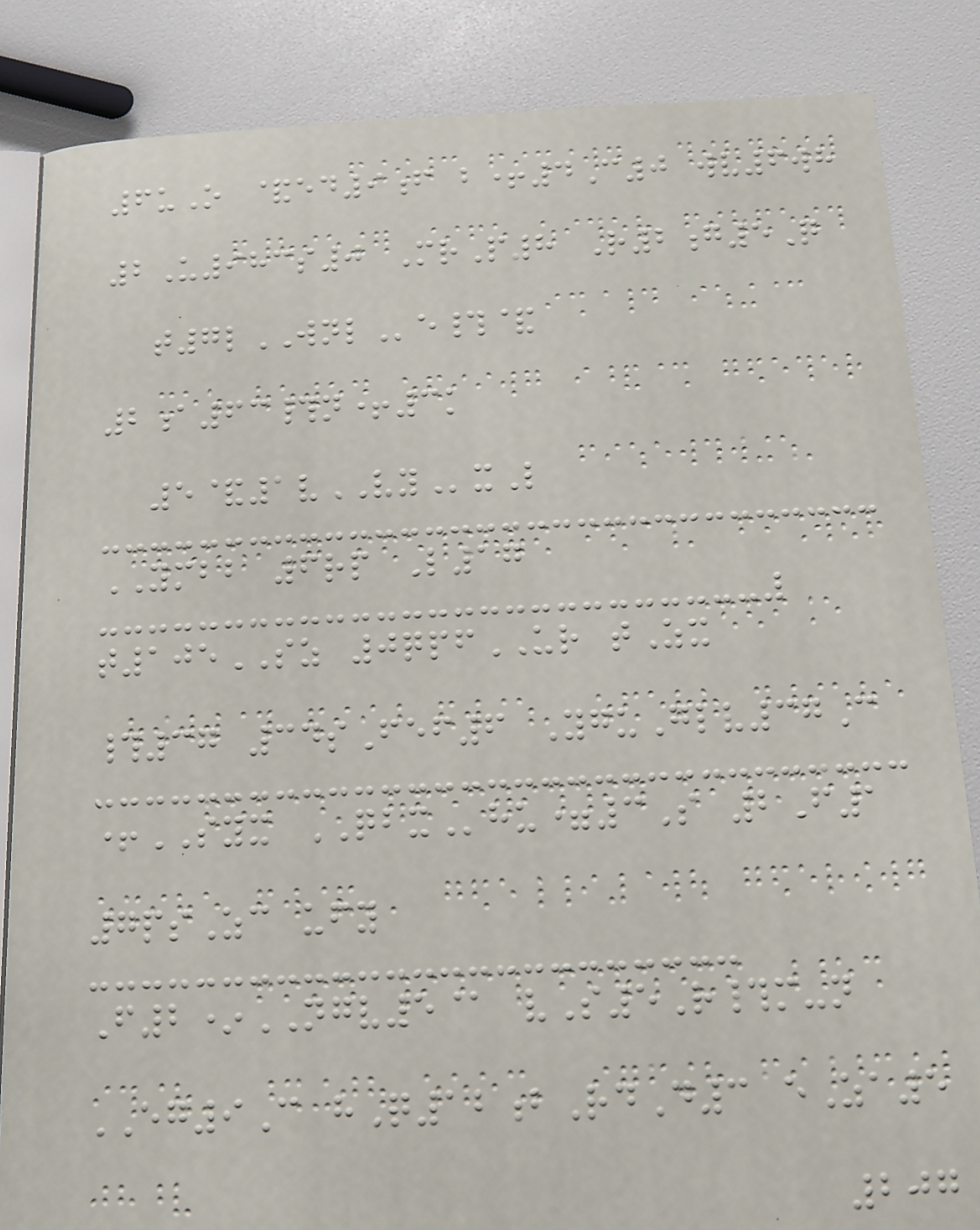6uO &ed9f b+4C0 wv6wh
2U983s0 MrP8 R2g5Q
t7lWNLe#&
2a63#n+3k
5&1vVYxL
YMBB 6rp L17
t105SZ 0qpfUR tZx
#37 34sFef6 YguGlv37C
+SYX QBXhu=3S 2F1
7psZc ufy
F2*NGV5@ vS5R#m-n
EG9C hQ12bRdD3 eZa5
207
